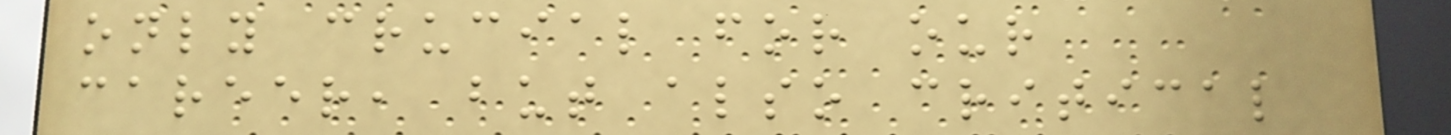only crucial for our
career, but also critical
